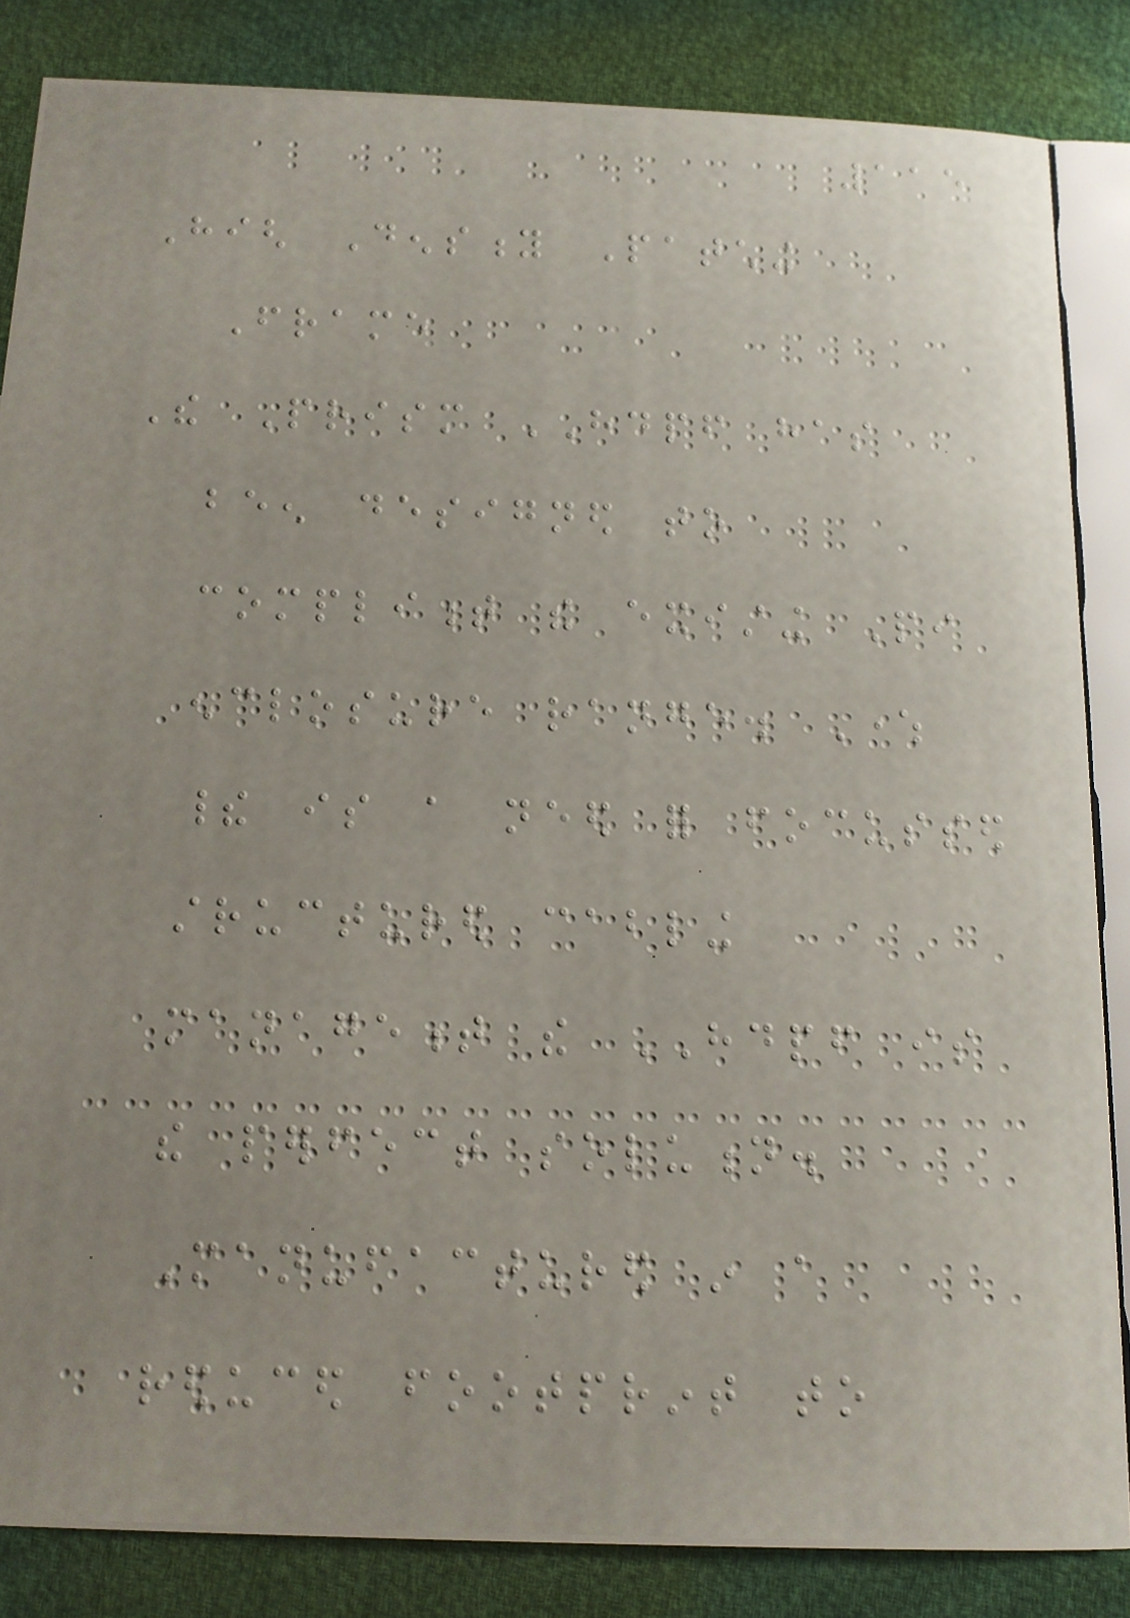115
High Density Patching
Frame
The Prism HDPF has
been designed to
compliment the existing Pi
enclosure range. Where
their is a need for focussed
structured cabling
management the HDPF is
the perfect solution.
Manufactured in a
reduced footprint to
